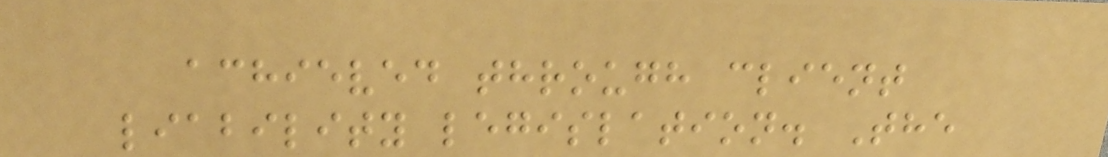achieved through client
liability legislation. The
